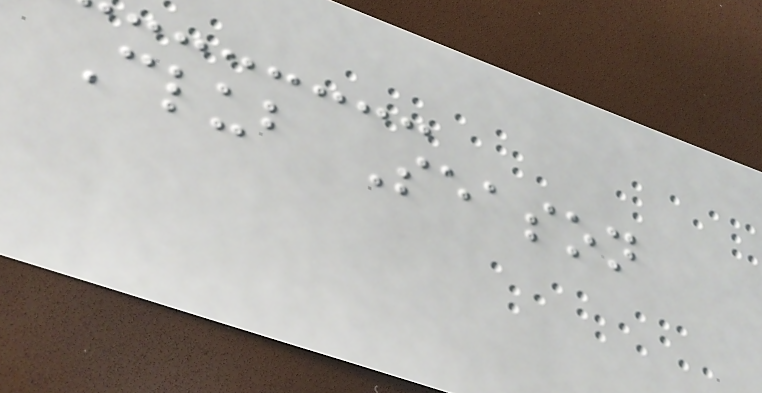Club Season
